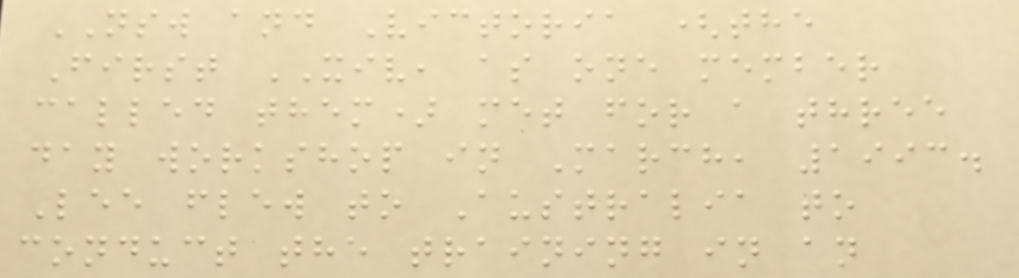NSW and Victoria (the
First XIV, as one member
called them) met for a three
day workshop in March, 1993.
Lee flew to Australia to
conduct the training in an
